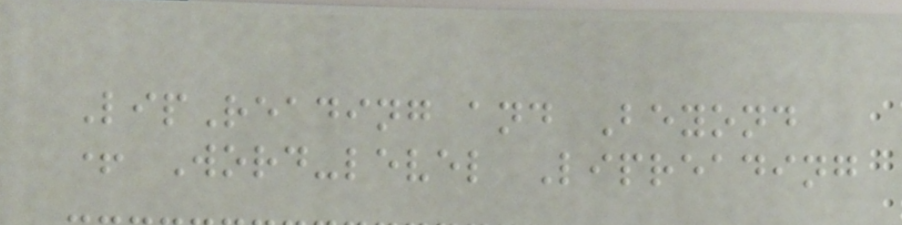LipReading and Beyond
+ Word-level Lipreading
